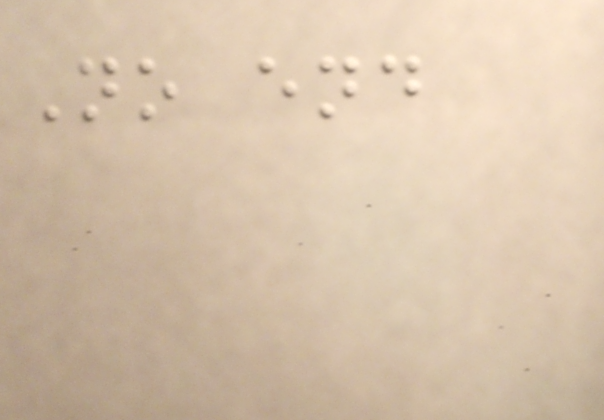No end
